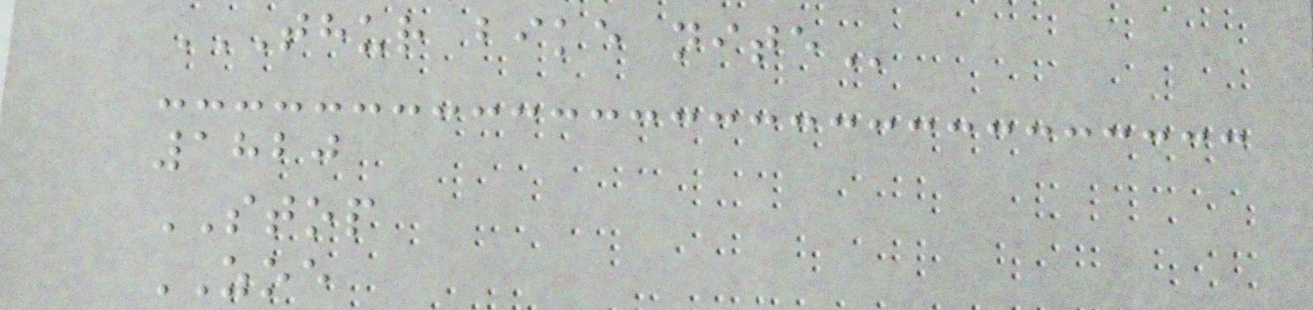THUR BIKE NITE
1820
STOP
ZOE
